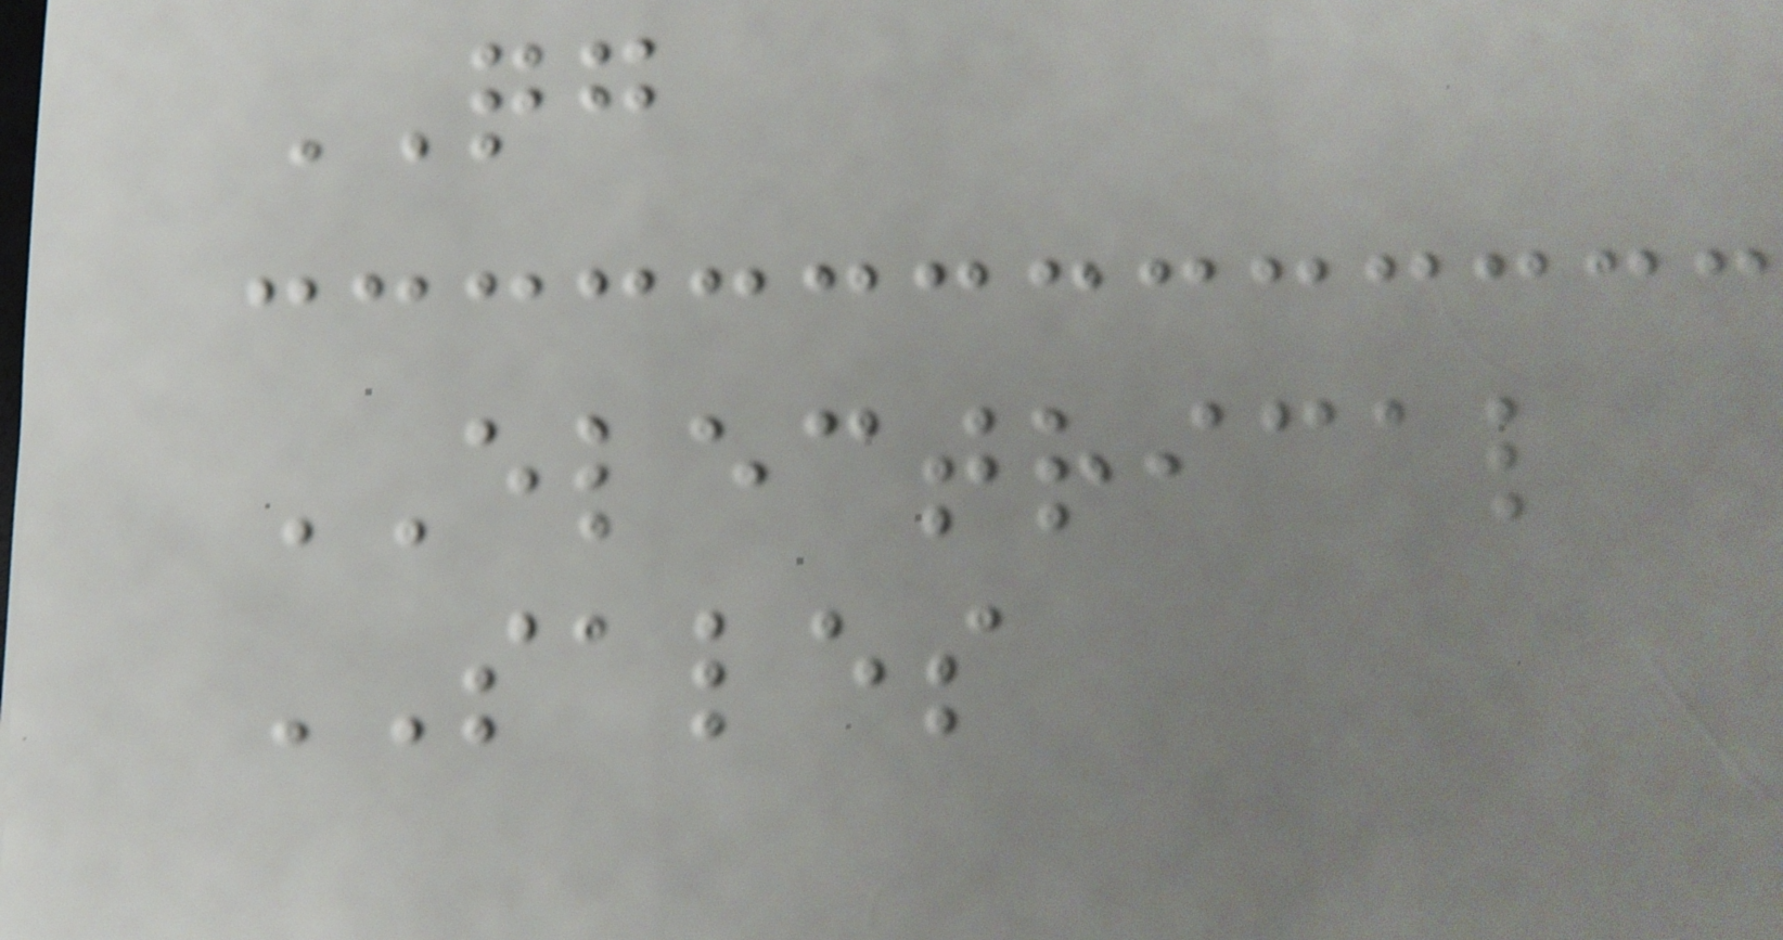QG
ELECTRICAL
SALES
